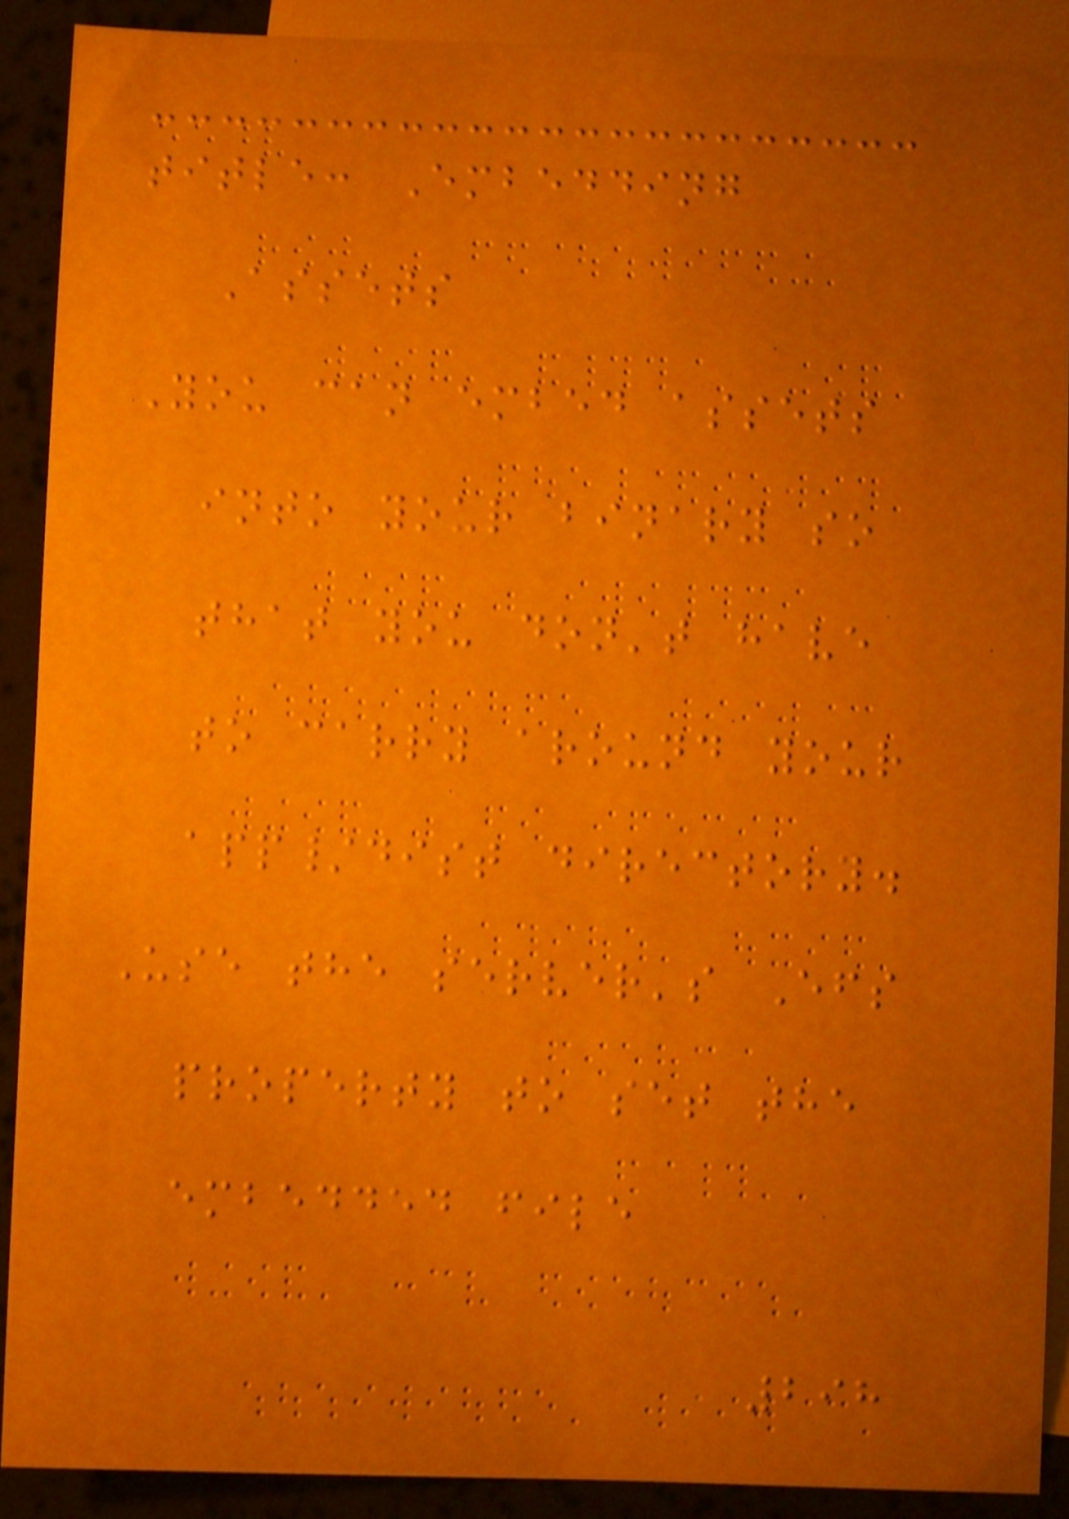title: Embedding
Assets
You can embed assets
into your binary so
that you don't have
to carry around your
app/dist directory.
Use the server's Efs
property to set the
embedded file
298
